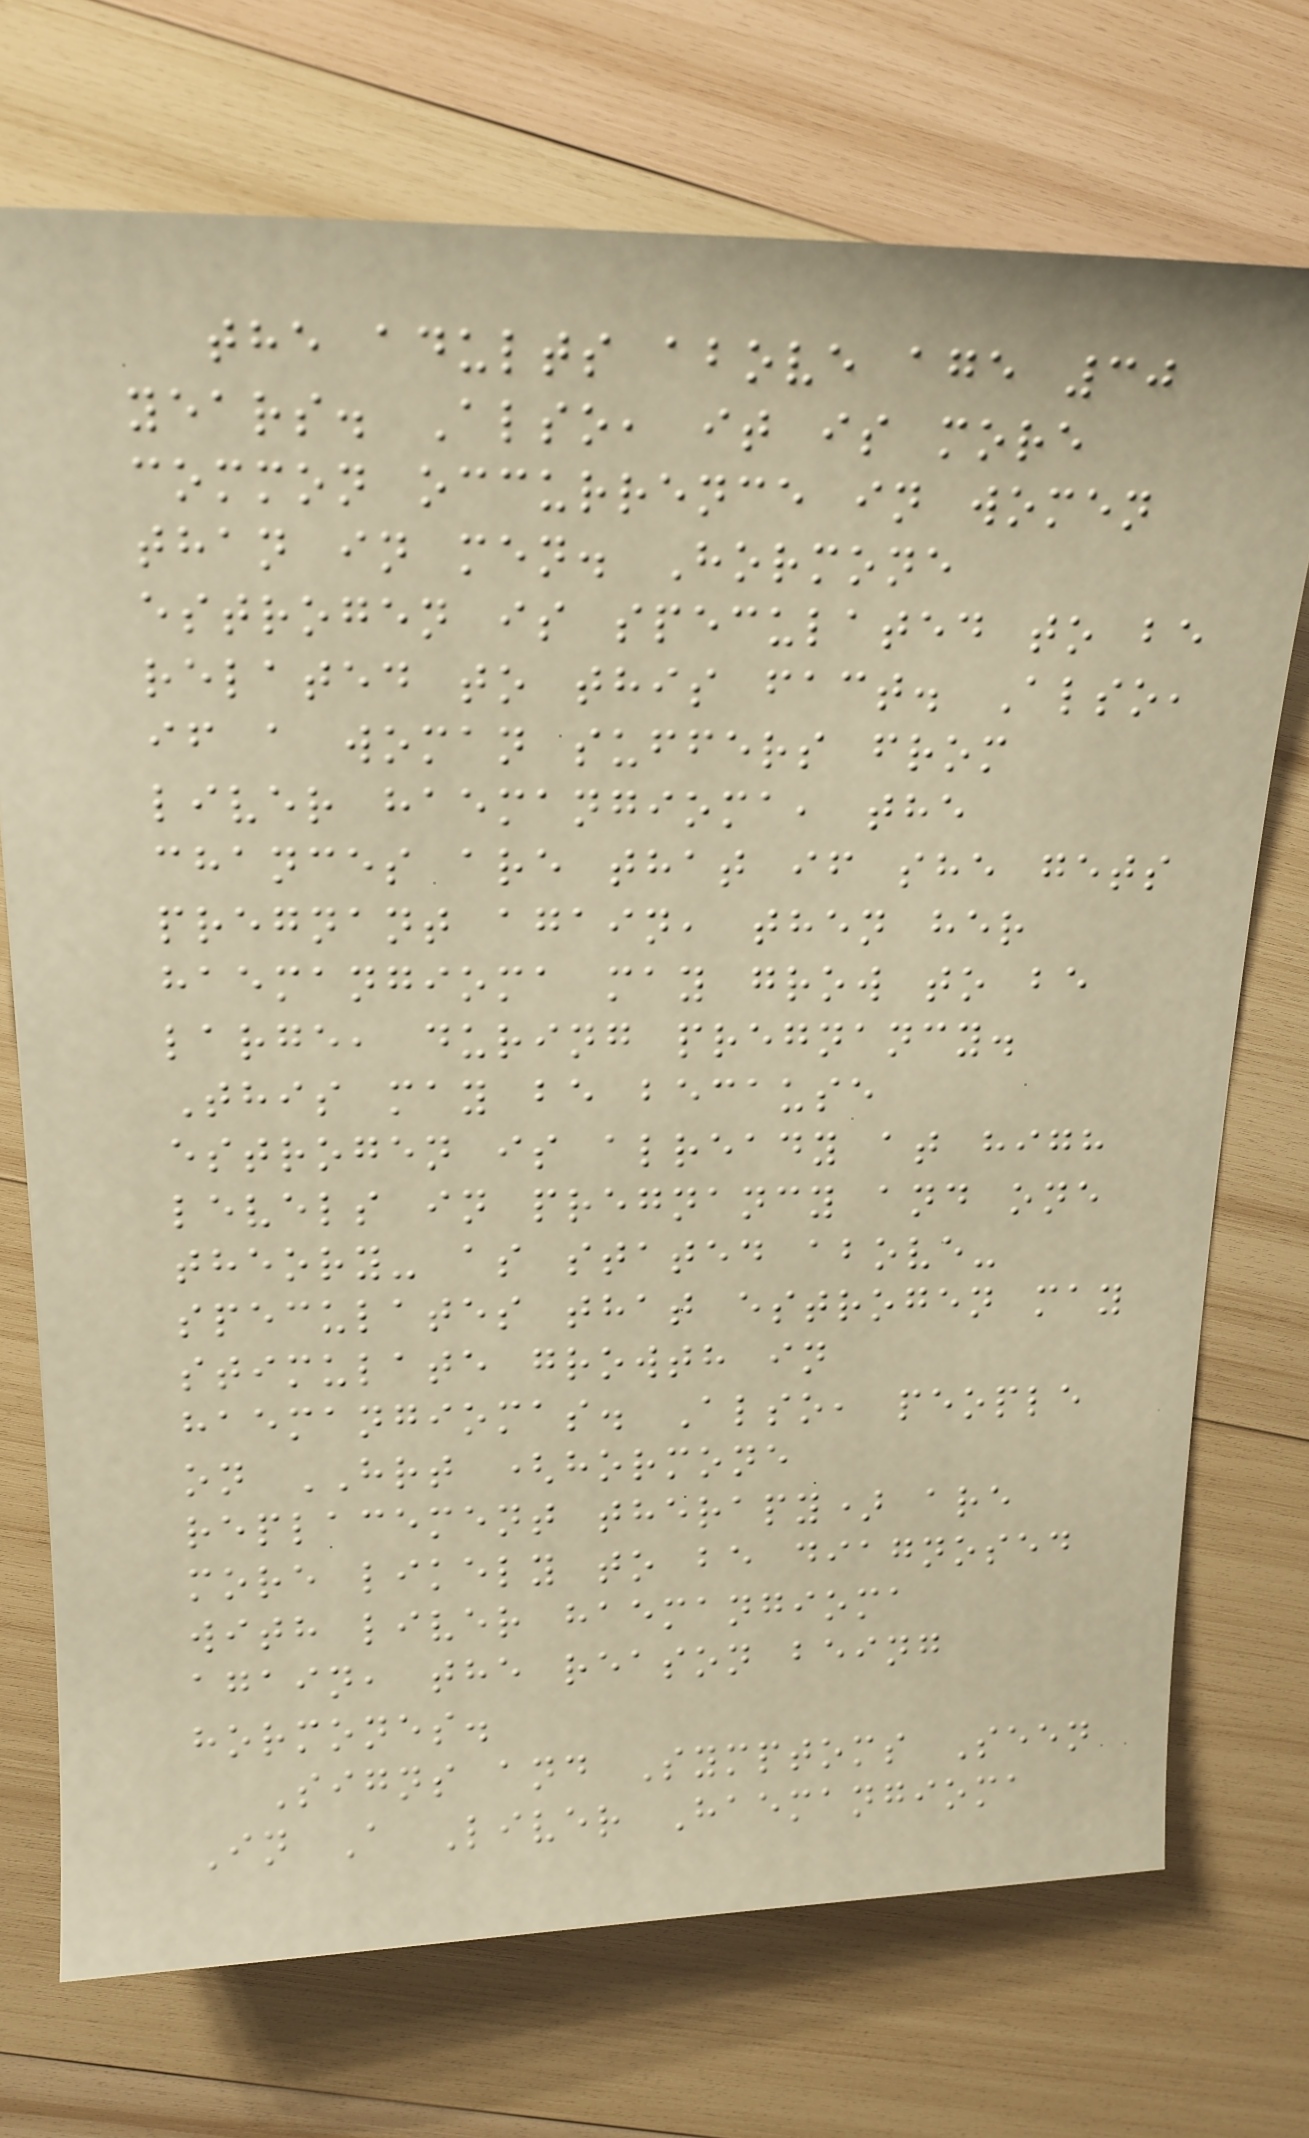the adults above age 30
years. Also, it is more
common occurrence in women
than in men. Hormone
estrogen is speculated to be
related to this fact. Also,
if a woman suffers from
liver haemangioma, the
chances are that if she gets
pregnant again, then her
haemangioma may grow to be
large, during pregnancy.
This may be because
estrogen is already at high
levels in pregnancy and one
theory- as stated above-
speculates that estrogen may
stimulate growth in
haemangiomas. Also, people
on HRT (hormone
replacement therapy) are
more likely to be diagnosed
with liver haemangioma
again, the reason being
hormones.
Signs and Symptoms Seen
In A Liver Haemangioma
